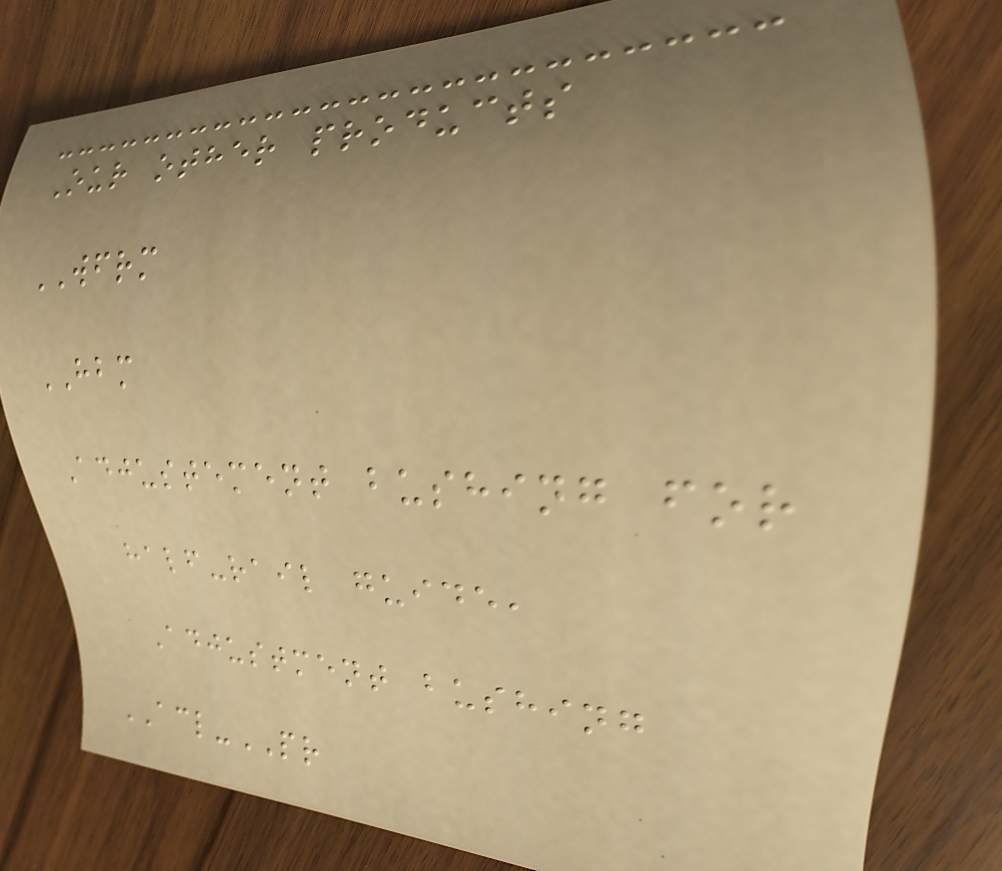Our other products
WFRM
HBM
Adjustement bushing for
half-rail guide,
Adjustment bushing
ACL-PR
